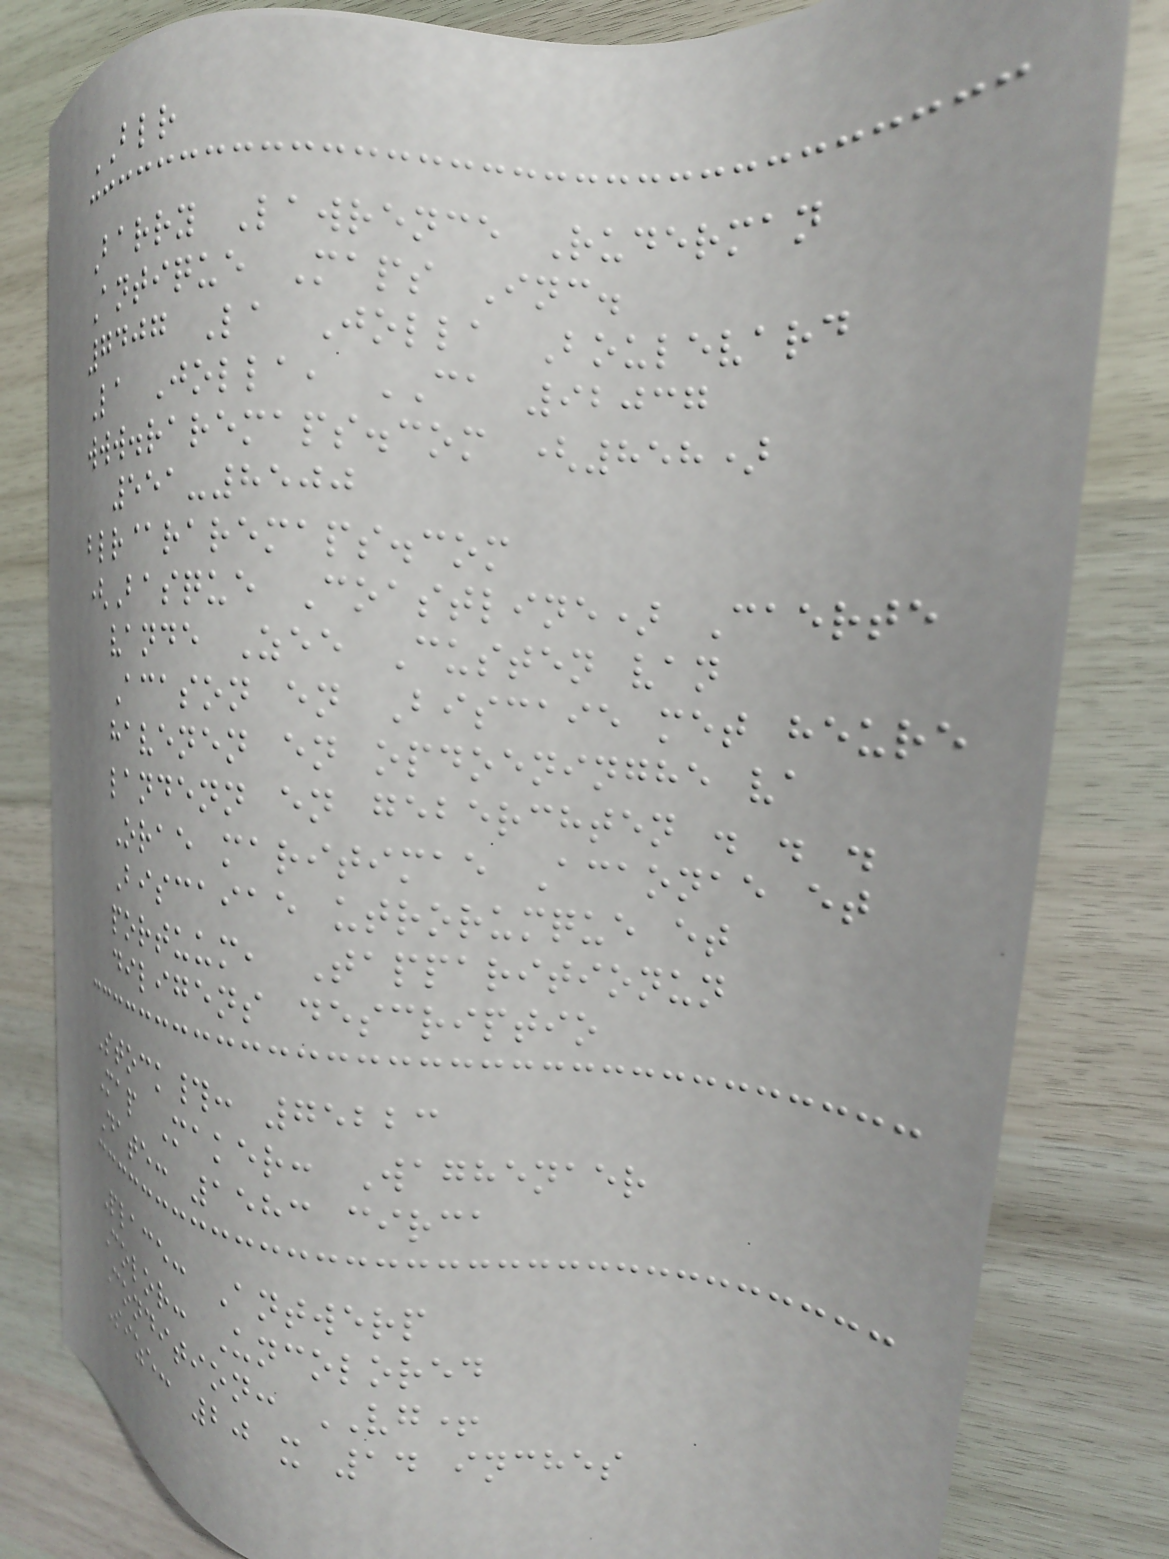BLR
Barry Lawrence Ruderman
Antique Maps Inc.
7407 La Jolla Boulevard
La Jolla, CA 92037
www.raremaps.com (858)
551-8500
blr@raremaps.com
(Basque Coastline) Caerte
vande Zee Custen van
Acason en Biscaie met heure
havenen en opdoeninghe va
landenn en geberchten . . .
Orae maritimae Acaonae et
Biscaiae utrorumque et
portuum, Tapparitionun
diligens descriptio
Stock#: 75223
Map Maker: Waghenaer
Date: 1583 circa
Place: Antwerp
Color: Uncolored
Condition: VG+
Size: 20 x 14 inches
